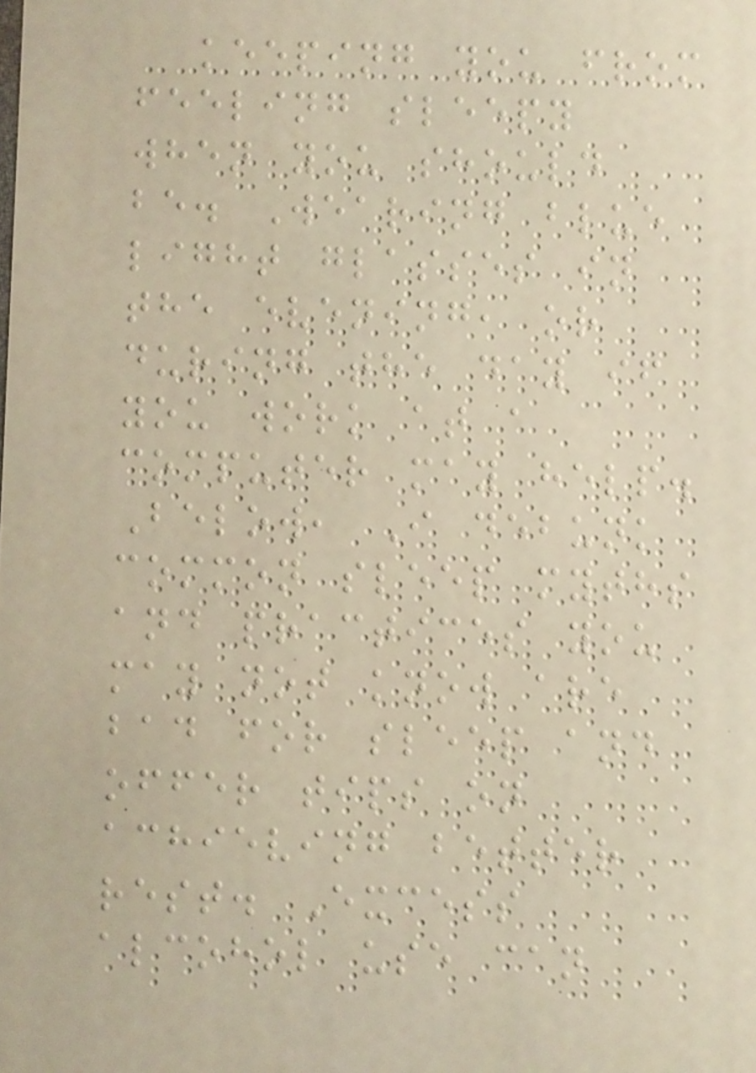keeping you from
feeling sleepy
when you should
be. Wearing blue
light glasses in
the evening, or
during the day if
you work at a
computer may help.
Below, I debunk
common sleep myths
and practices you
may not know are
bad for sleep and
offer tips on
achieving better
rest. Excess
alcohol use can
